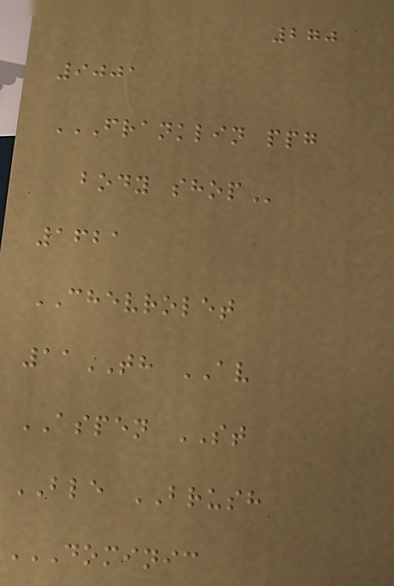270
9001
FRANKLIN PPG
BODY SHOP
1621
CHEVROLET
11TH AV
ASPEN ST
BLE BRUSH
DOMINIC
